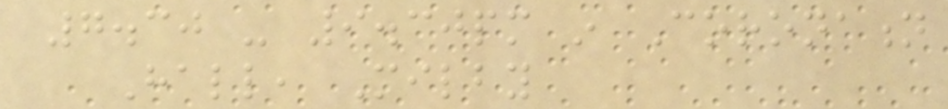7.30 - 9.30pm in Coronation
Hall, Milby
